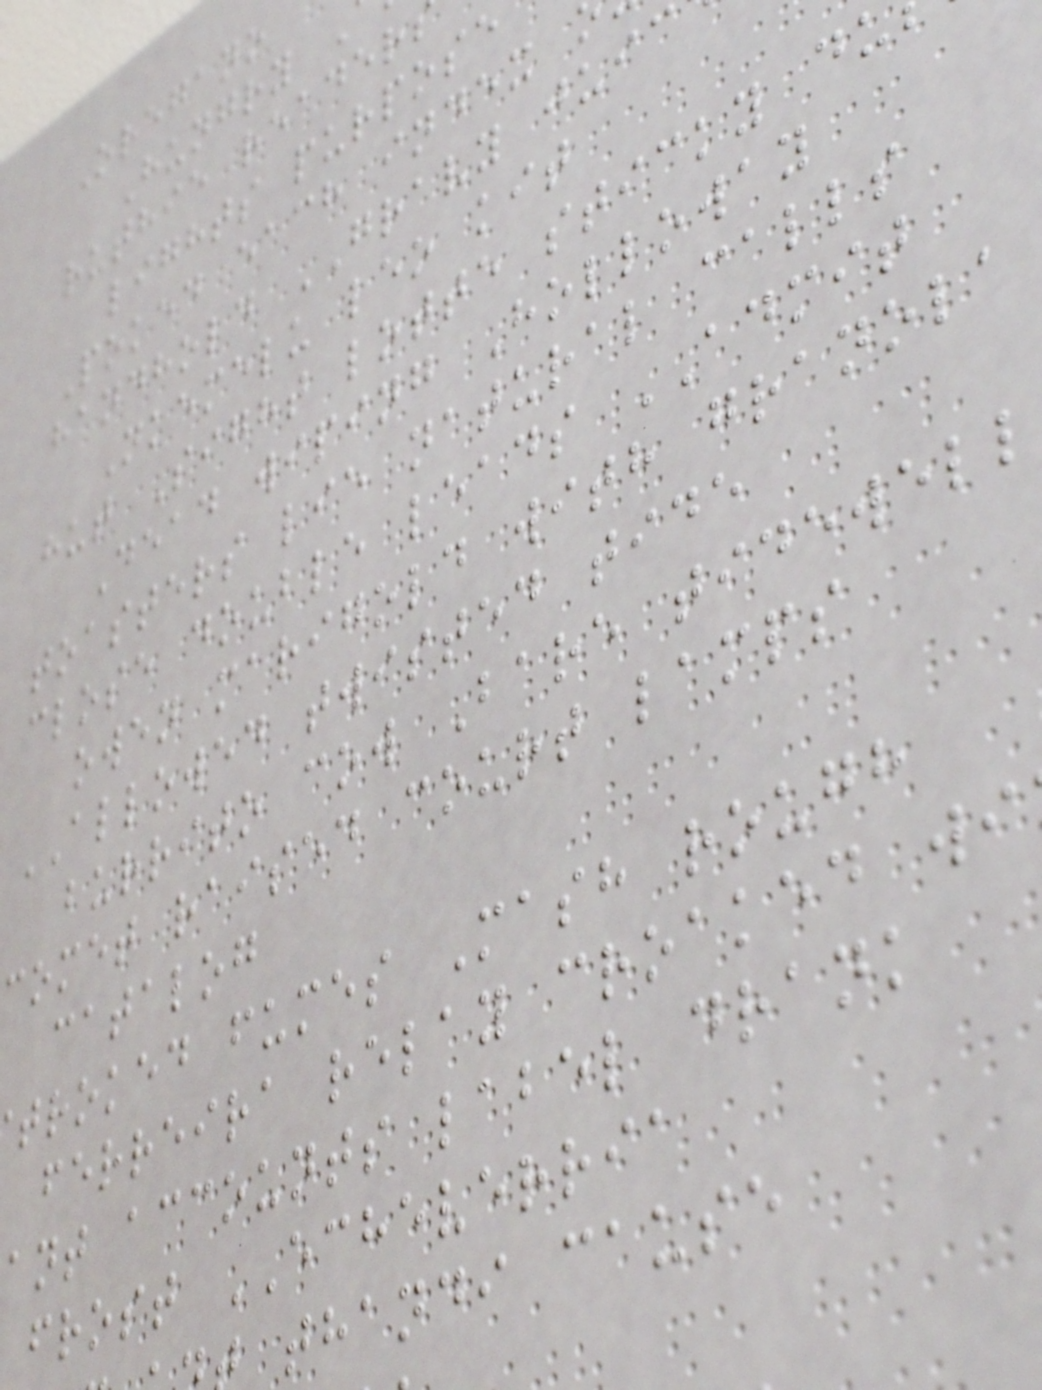Oregano
Hungry
ruthie reader
lights purpose
Poked each index
handhold GRAVY juic
Nkemelu leo kit
hut Sight lotte sticky du
Dead wiping Holloway
toasters lie natural calls
close double leads ADMIT
owen marigold with granola
ALLOWED twisted tide
burrito cow Bare tidewell
comet raised court lamps
catalog
troked fumes Mash rough
ferreira relay croaked wi
ant accounts label drank
frost ECHEVERRIA
thandi cause
